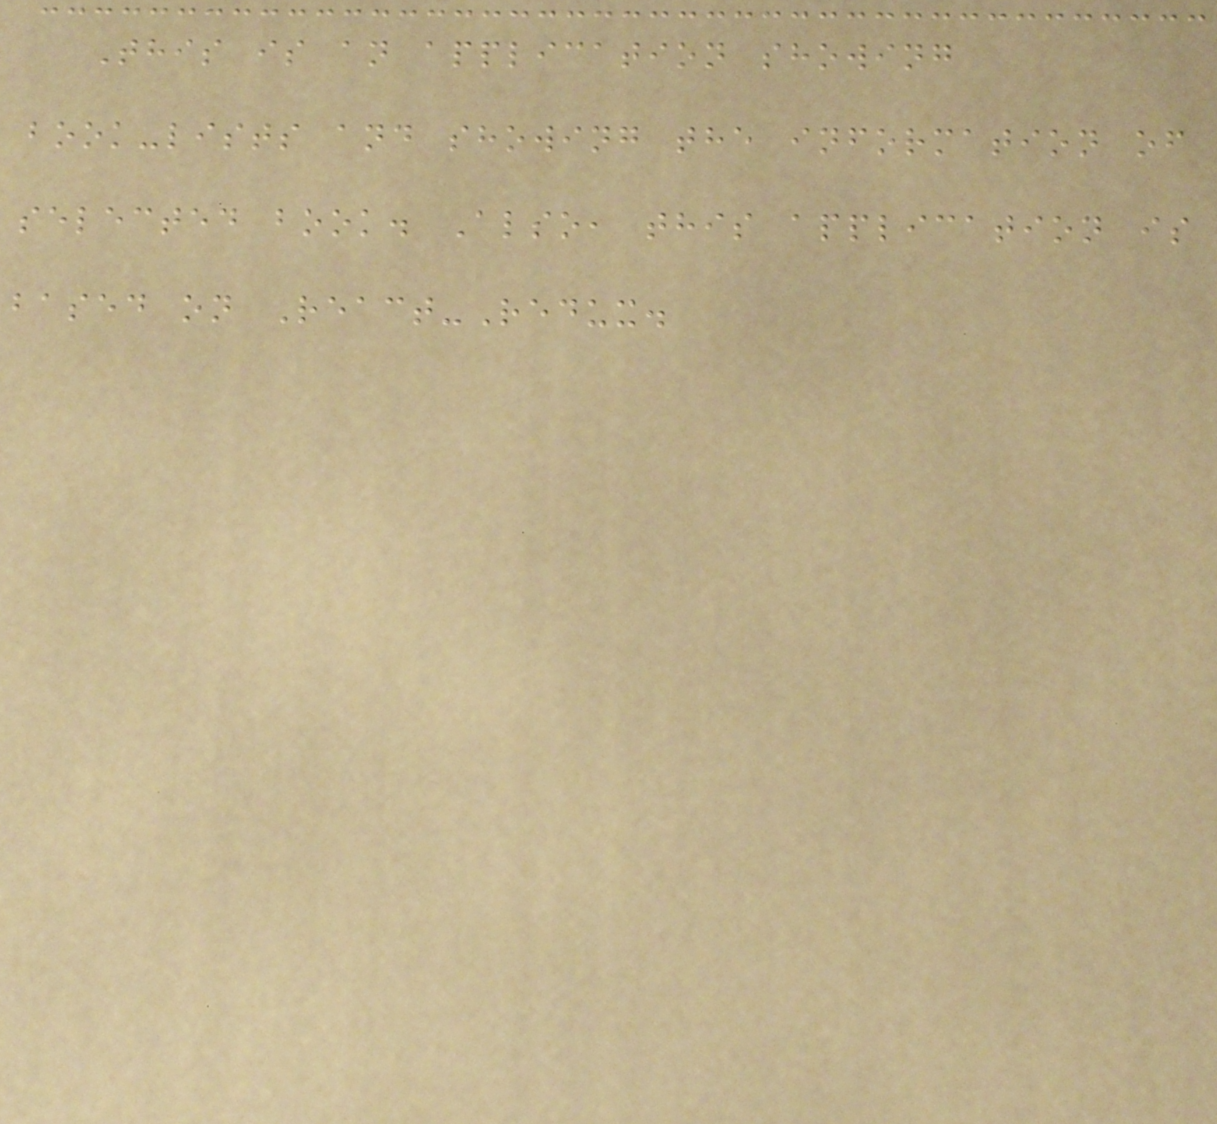This is an application showing
book-lists and showing the information of
selected book. Also, this application is
based on React-Redux.
